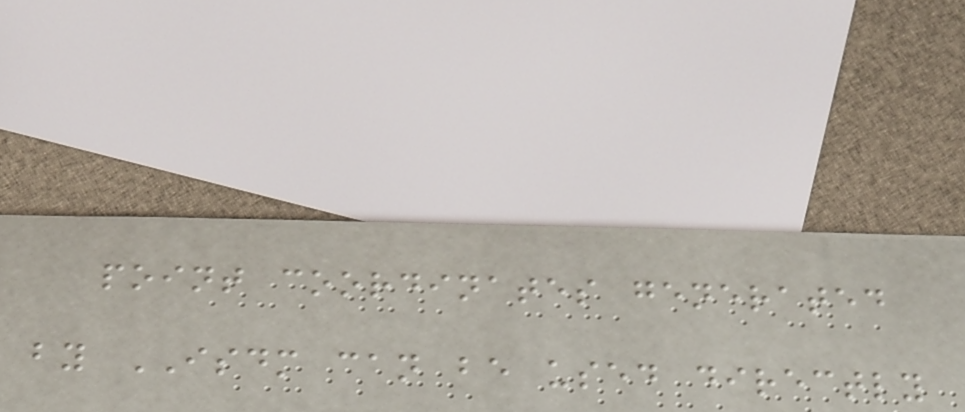point coordinates generated
by ISDM can be used directly
